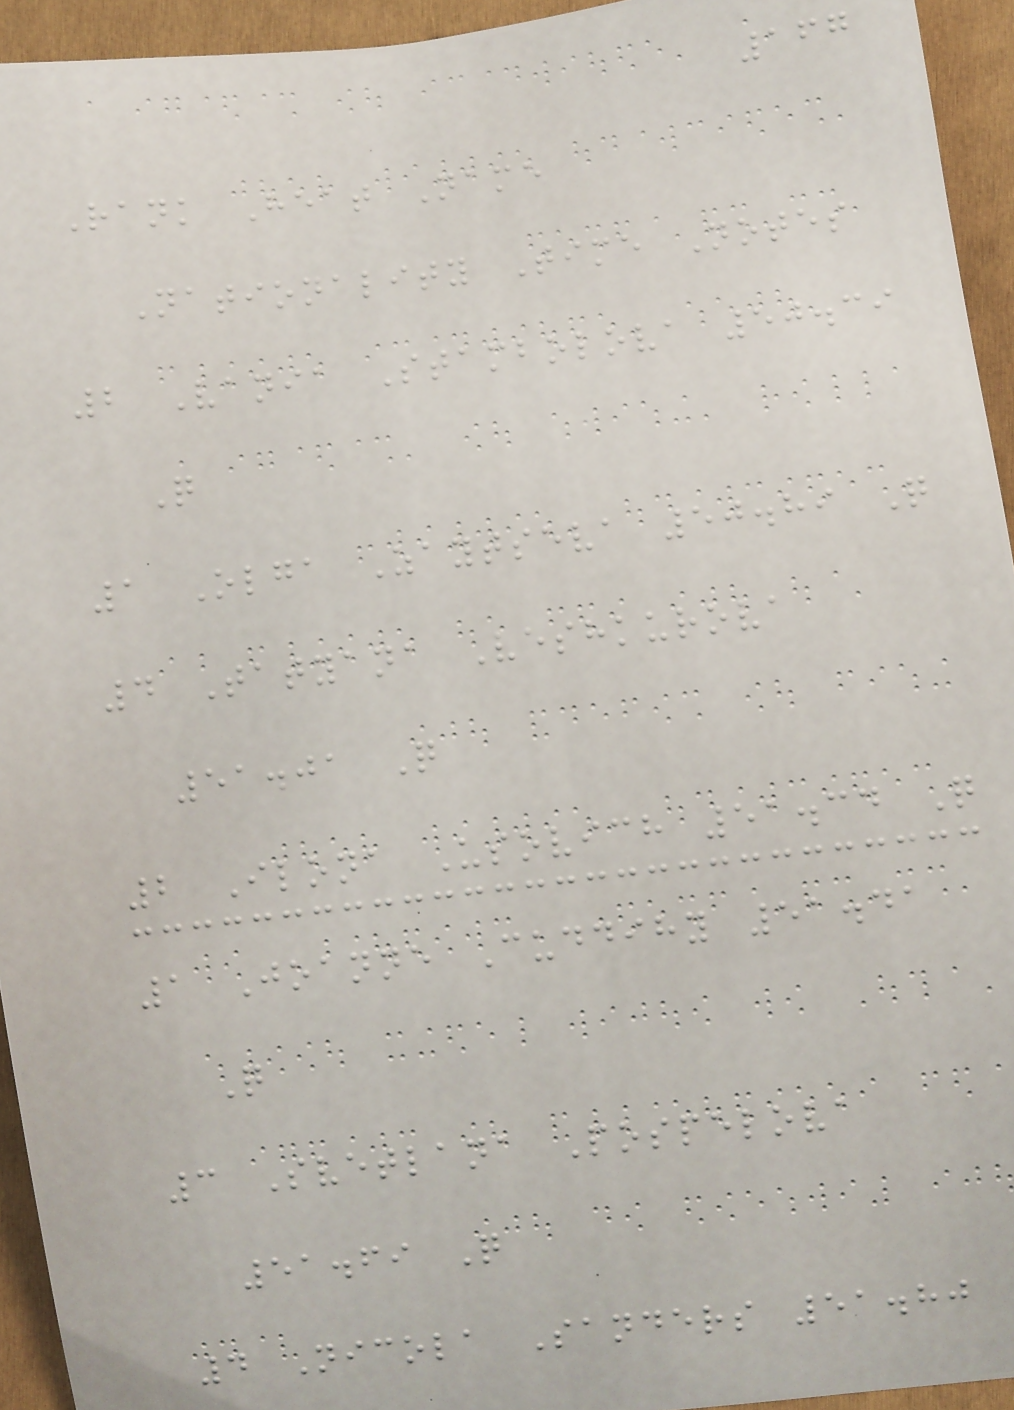167
Rank Heat Name
Nationality Time Notes
2 Vania Stambolova 50.39
Q
1 Olga Zaytseva 50.89 Q
4 Tatyana Veshkurova
51.01 Q
2 Ilona Usovich 51.34 Q
1 Joanne Cuddihy 51.41
Q
3 Svetlana Pospelova
51.69 Q
4 Nicola Sanders 51.80
